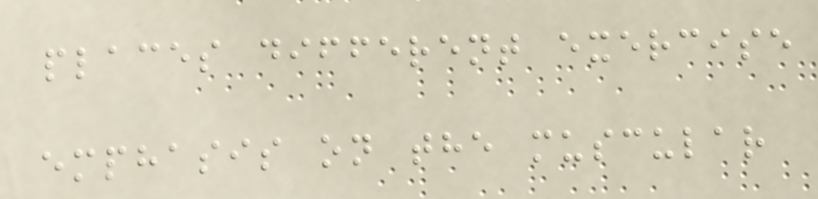places different exercise
emphasis on the muscular
